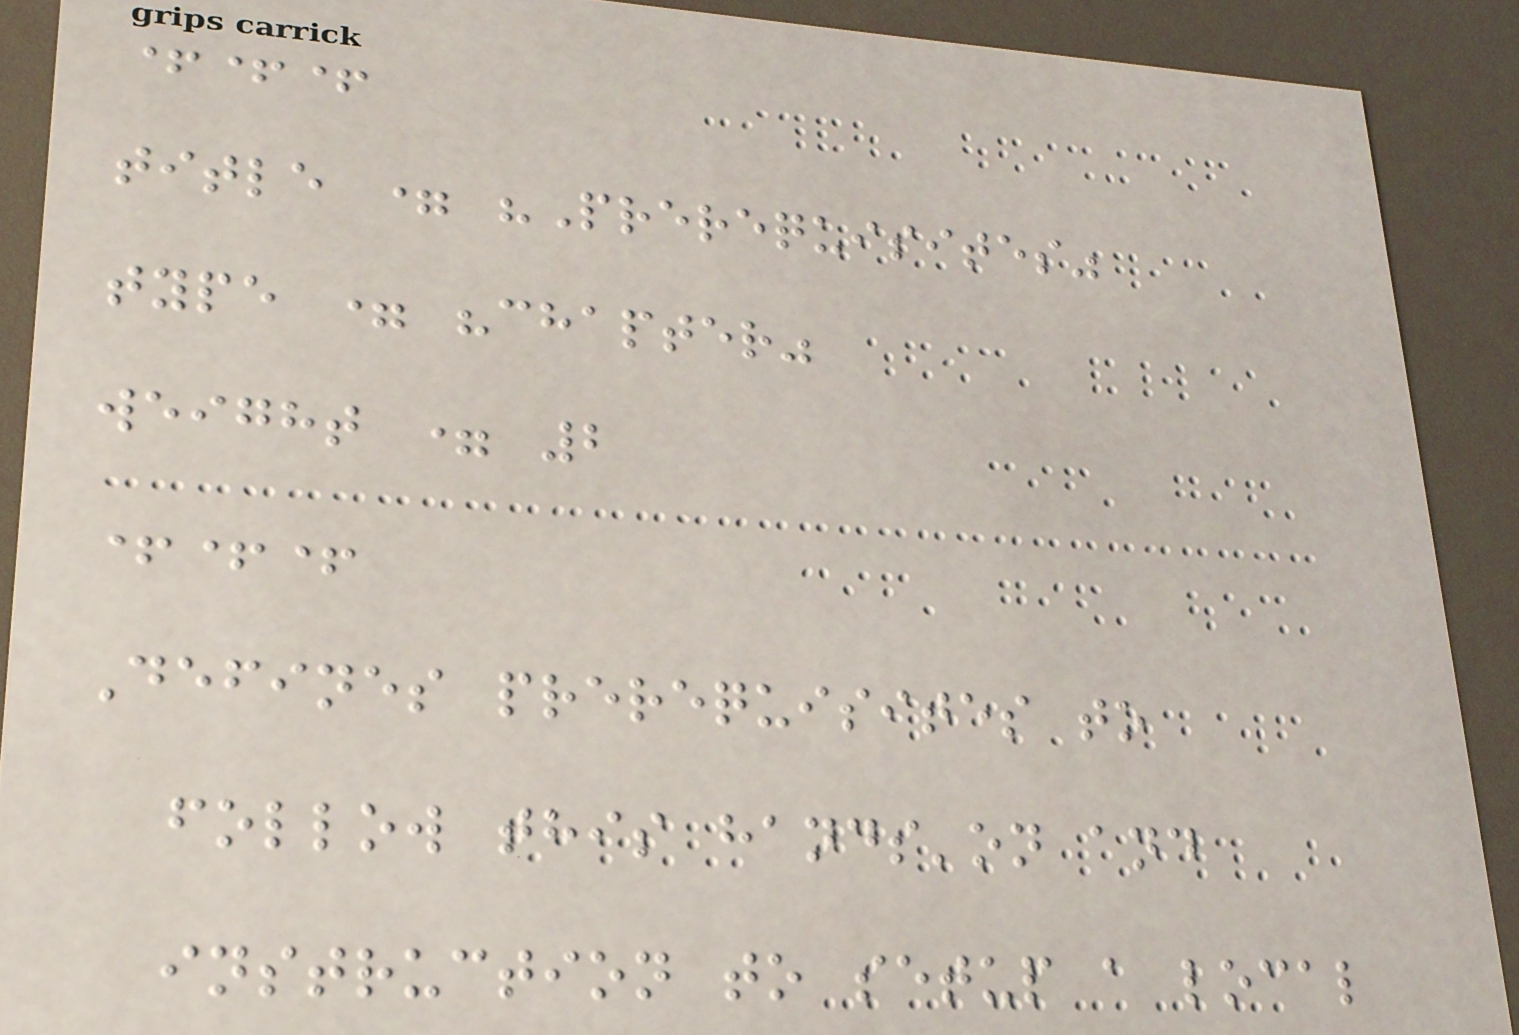+++
title = "Prerequisites"
type = "chapter"
weight = 2
+++
Defines prerequisites to
follow this hands'on and
instruction to setup a local
